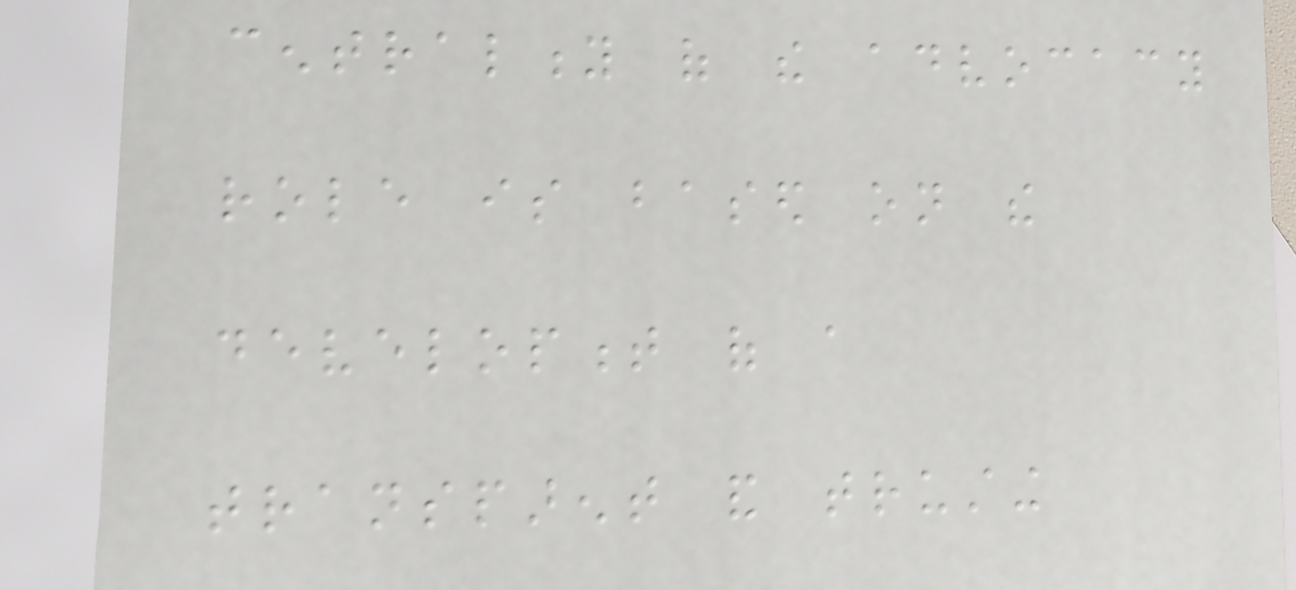centrality of the advocacy
role is based on the
development of a
transparent and trusting
